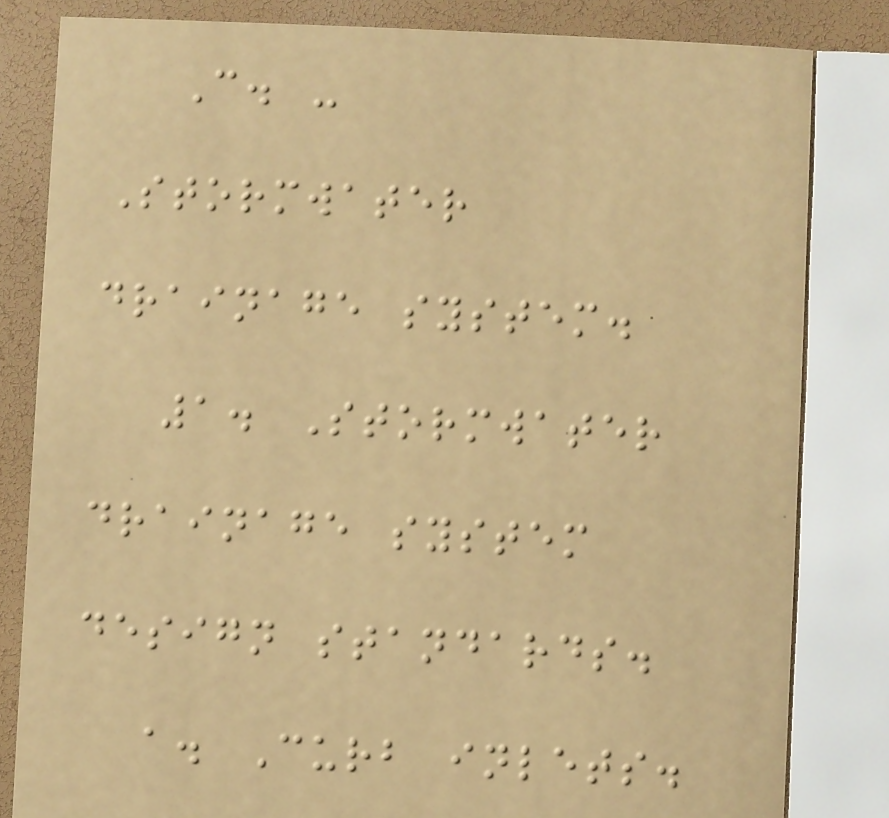C. -
Stormwater
drainage system.
1. Stormwater
drainage system
design standards.
a. Curb inlets.
